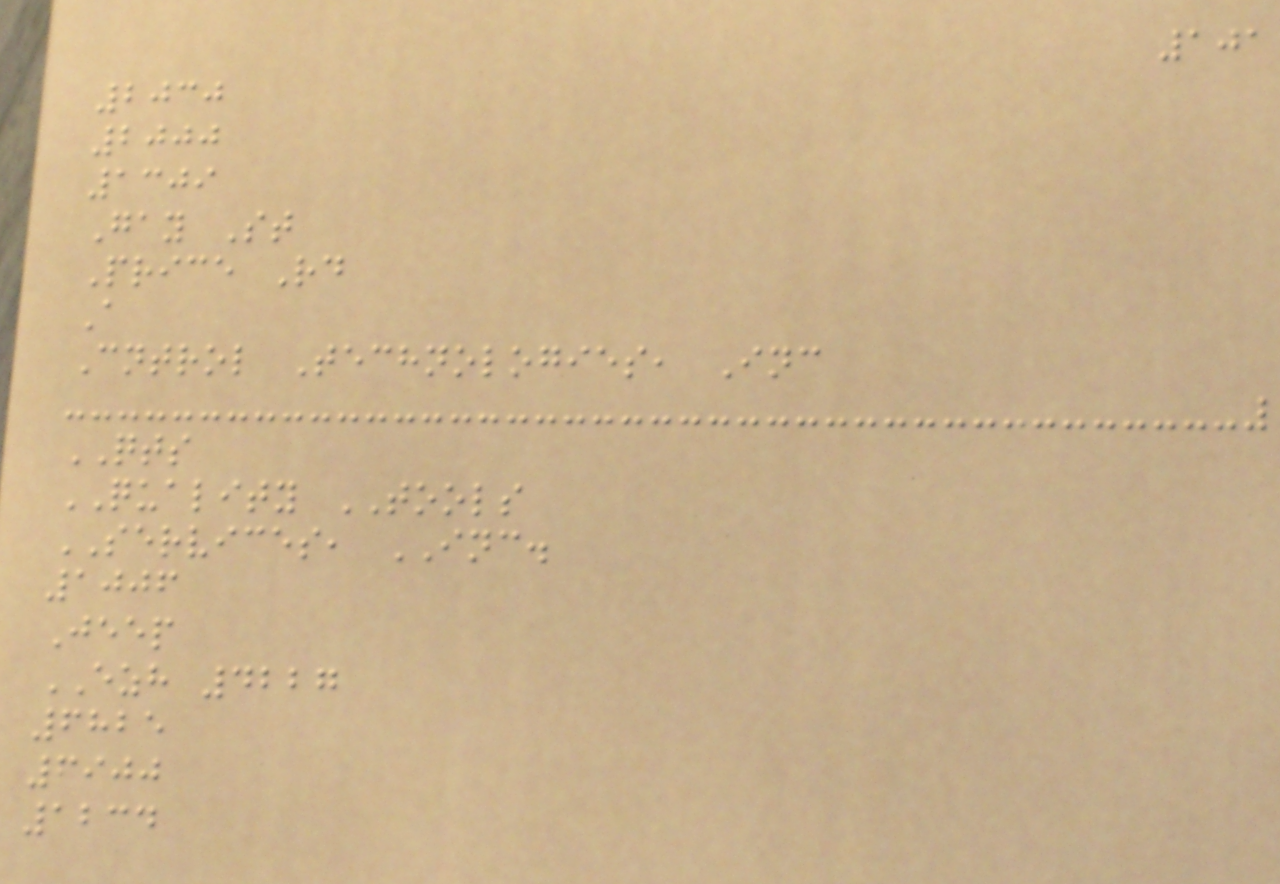101
2030
2000
1309
Gay St
Price Rd
A
Cntrol Technologies, Inc
QTS
QUALITY TOOLS
SERVICES, INC.
1006
Jeep
EZH 4227
6825
6900
1234
